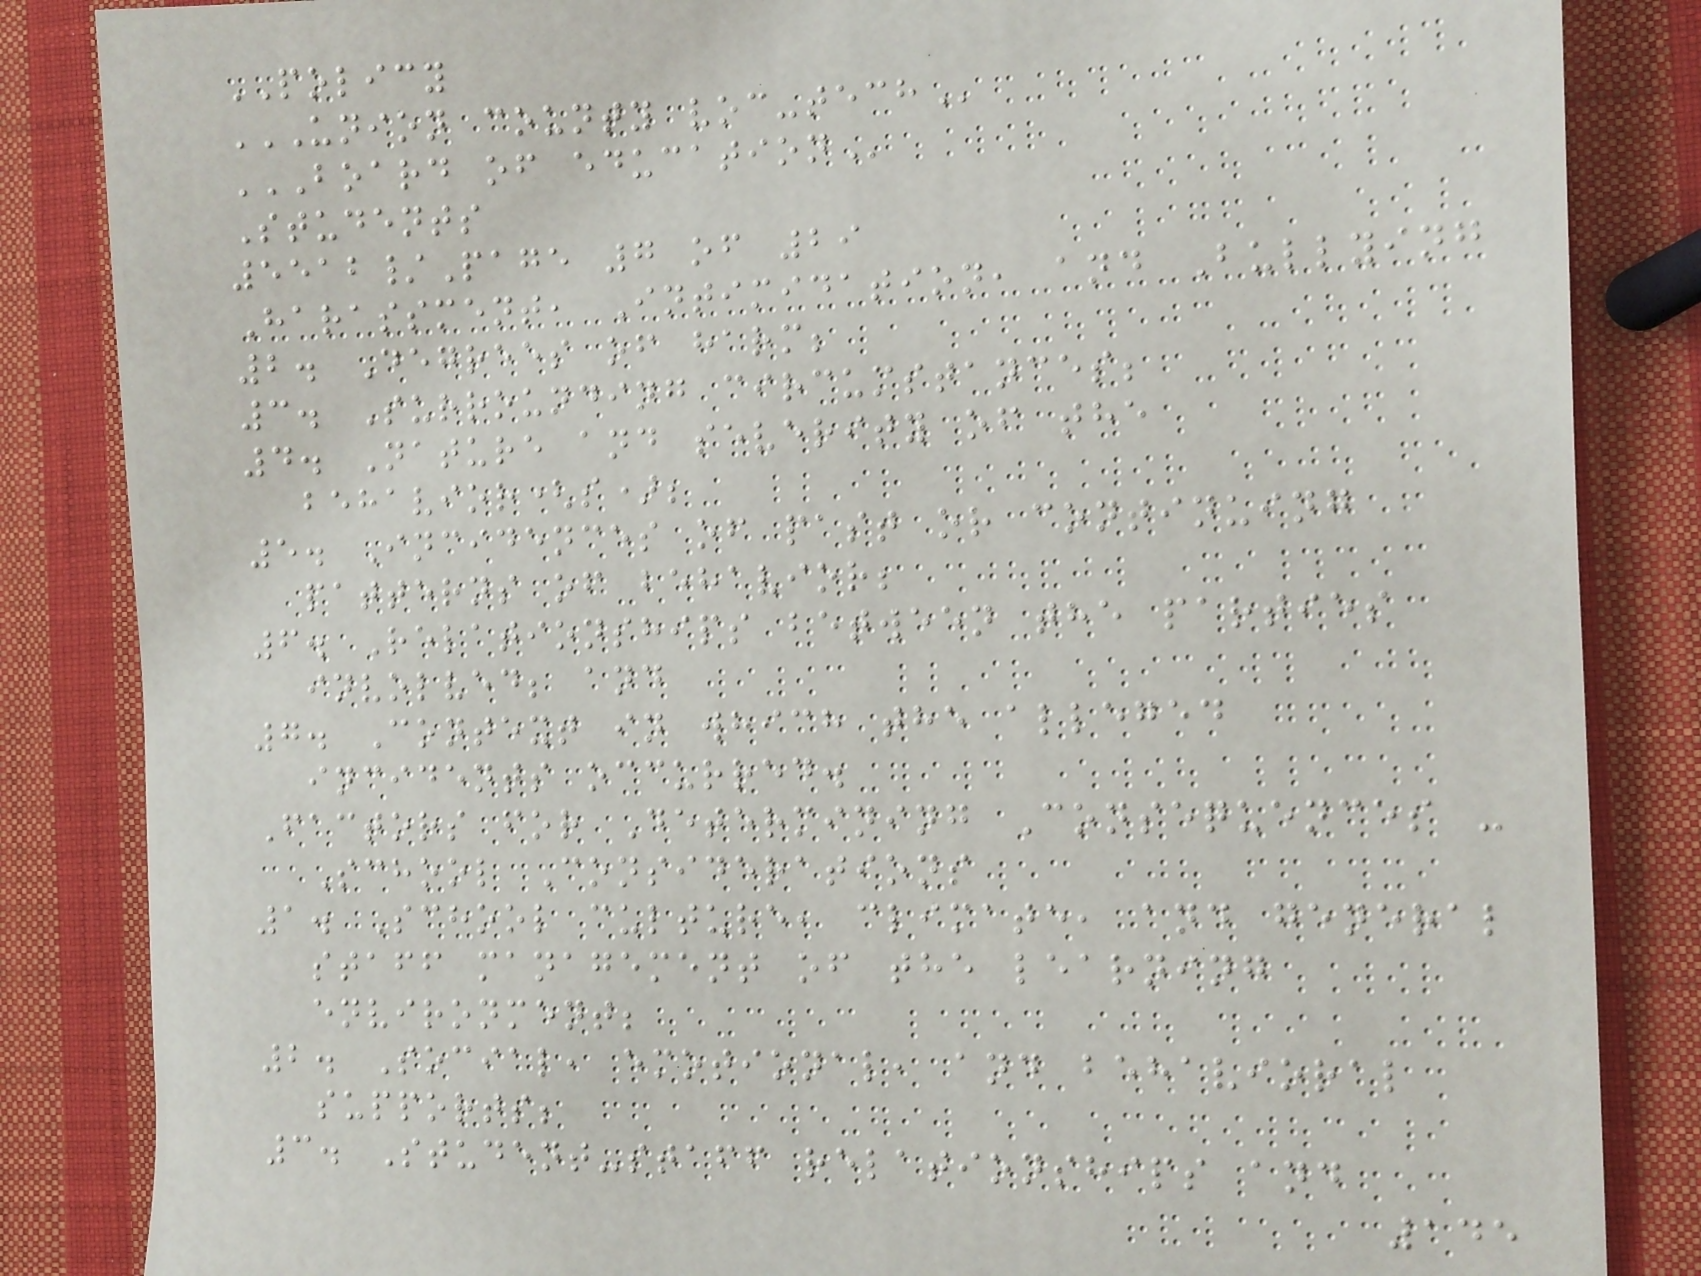POLICY
UNION COUNTY VOC-TECH
BOARD OF EDUCATION
Students
5512/Page 7 of 29
Harassment, Intimidation, and Bullying
2. Degrees of harm;
3. Surrounding circumstances;
4. Nature and severity of the
behavior(s);
5. Incidences of past or continuing
patterns of behavior;
6. Relationships between the parties
involved; and
7. Context in which the alleged
incidents occurred.
Factors for Determining Consequences -
School Considerations
1. School culture, climate, and general
staff management of the learning
environment;
2. Social, emotional, and behavioral
supports;
3. Student-staff relationships and
145
